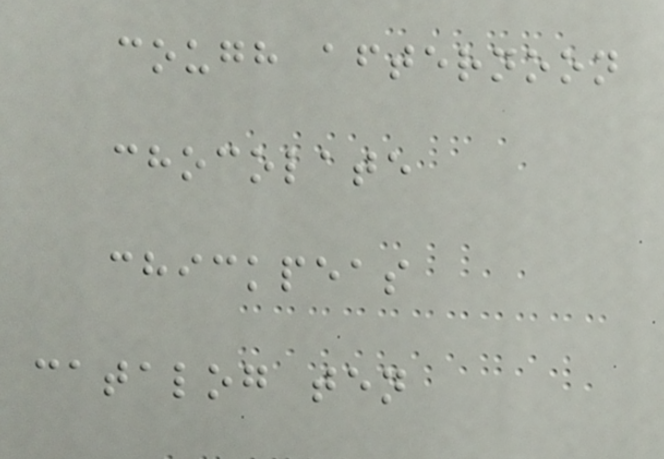cough afternoon
chocolate
chickpeas
catalog ten
